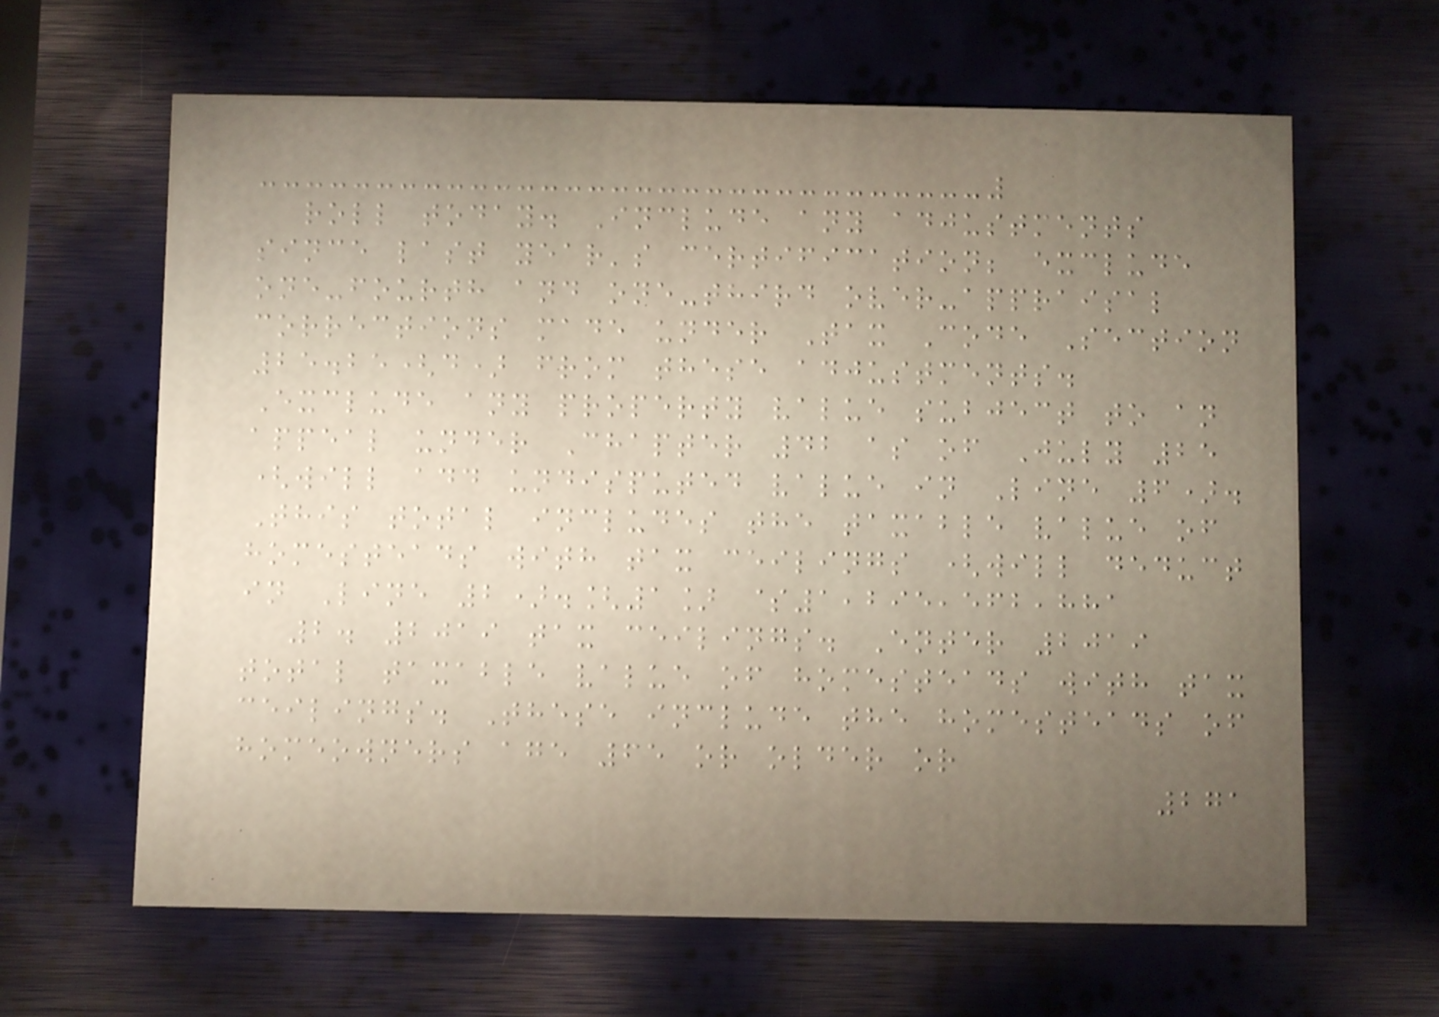roll today. Include any adjustments
since last year's certification; exclude
one-fourth and one-third over-appraisal
corrections made under Tax Code Section
25.25(d) from these adjustments.
Exclude any property value subject to an
appeal under Chapter 42 as of July 25
(will add undisputed value in Line 6).
This total includes the taxable value of
homesteads with tax ceilings (will deduct
in Line 2).[1] $1,295,562,881
2. 2019 tax ceilings. Enter 2019
total taxable value of homesteads with tax
ceilings. These include the homesteads of
homeowners age 65 or older or
271
